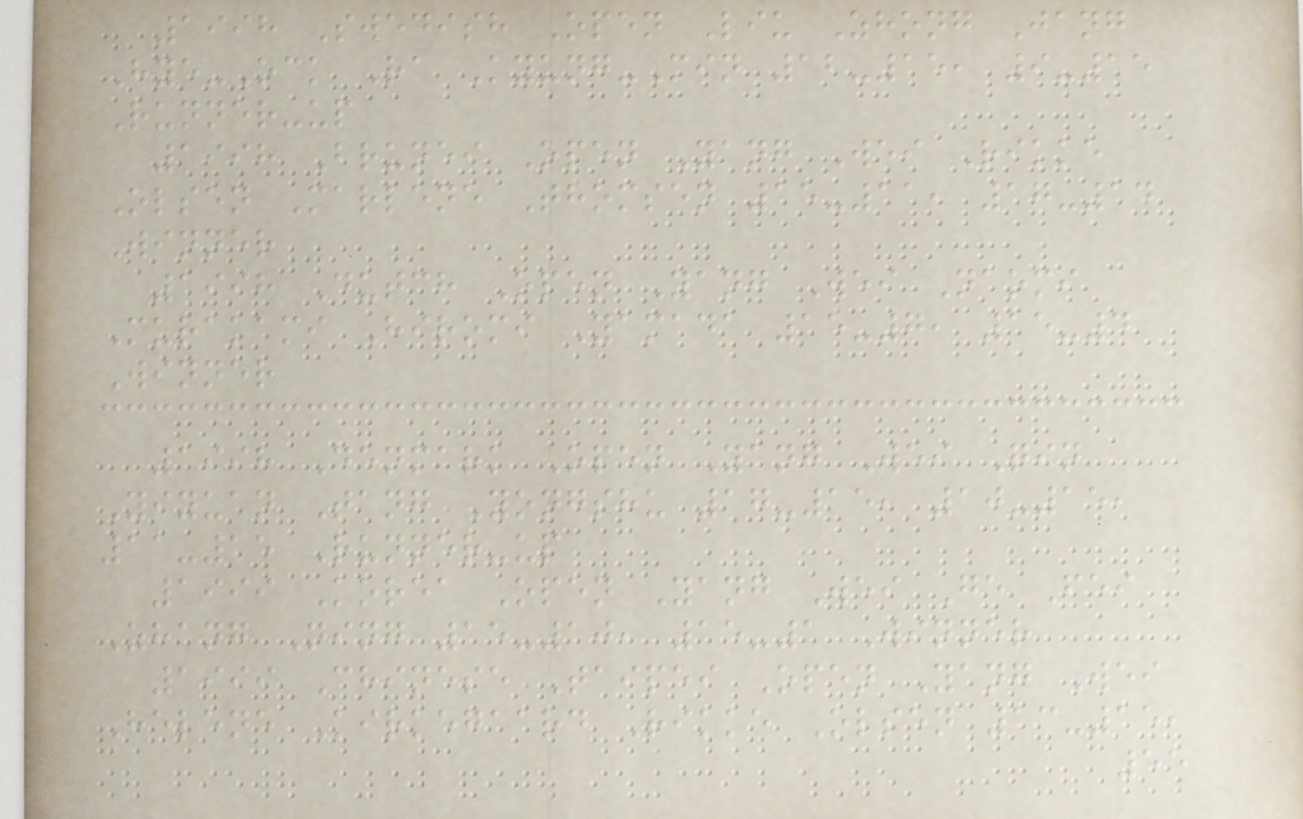1998 Swedish Open Liu Zhong Jang
Hye-Ock Ra Kyung-Min 12-15, 9-15
Runner-up
1998 Brunei Open Yang Wei Rikke
Olsen Marlene Thomsen 15-11, 17-14
Winner
1998 Dutch Open Yang Wei Naomi
Murakami Hiromi Yamada 15-7, 15-4
Winner
1998 Denmark Open Yang Wei Qin
Yiyuan Tang Yongshu 17-15, 10-15,
11-15 Runner-up
1999 Korea Open Yang Wei Ge Fei
Zhang Ning 15-10, 15-1 Winner
1999 Chinese Taipei Open Yang Wei
Helene Kirkegaard Rikke Olsen 13-15,
55
